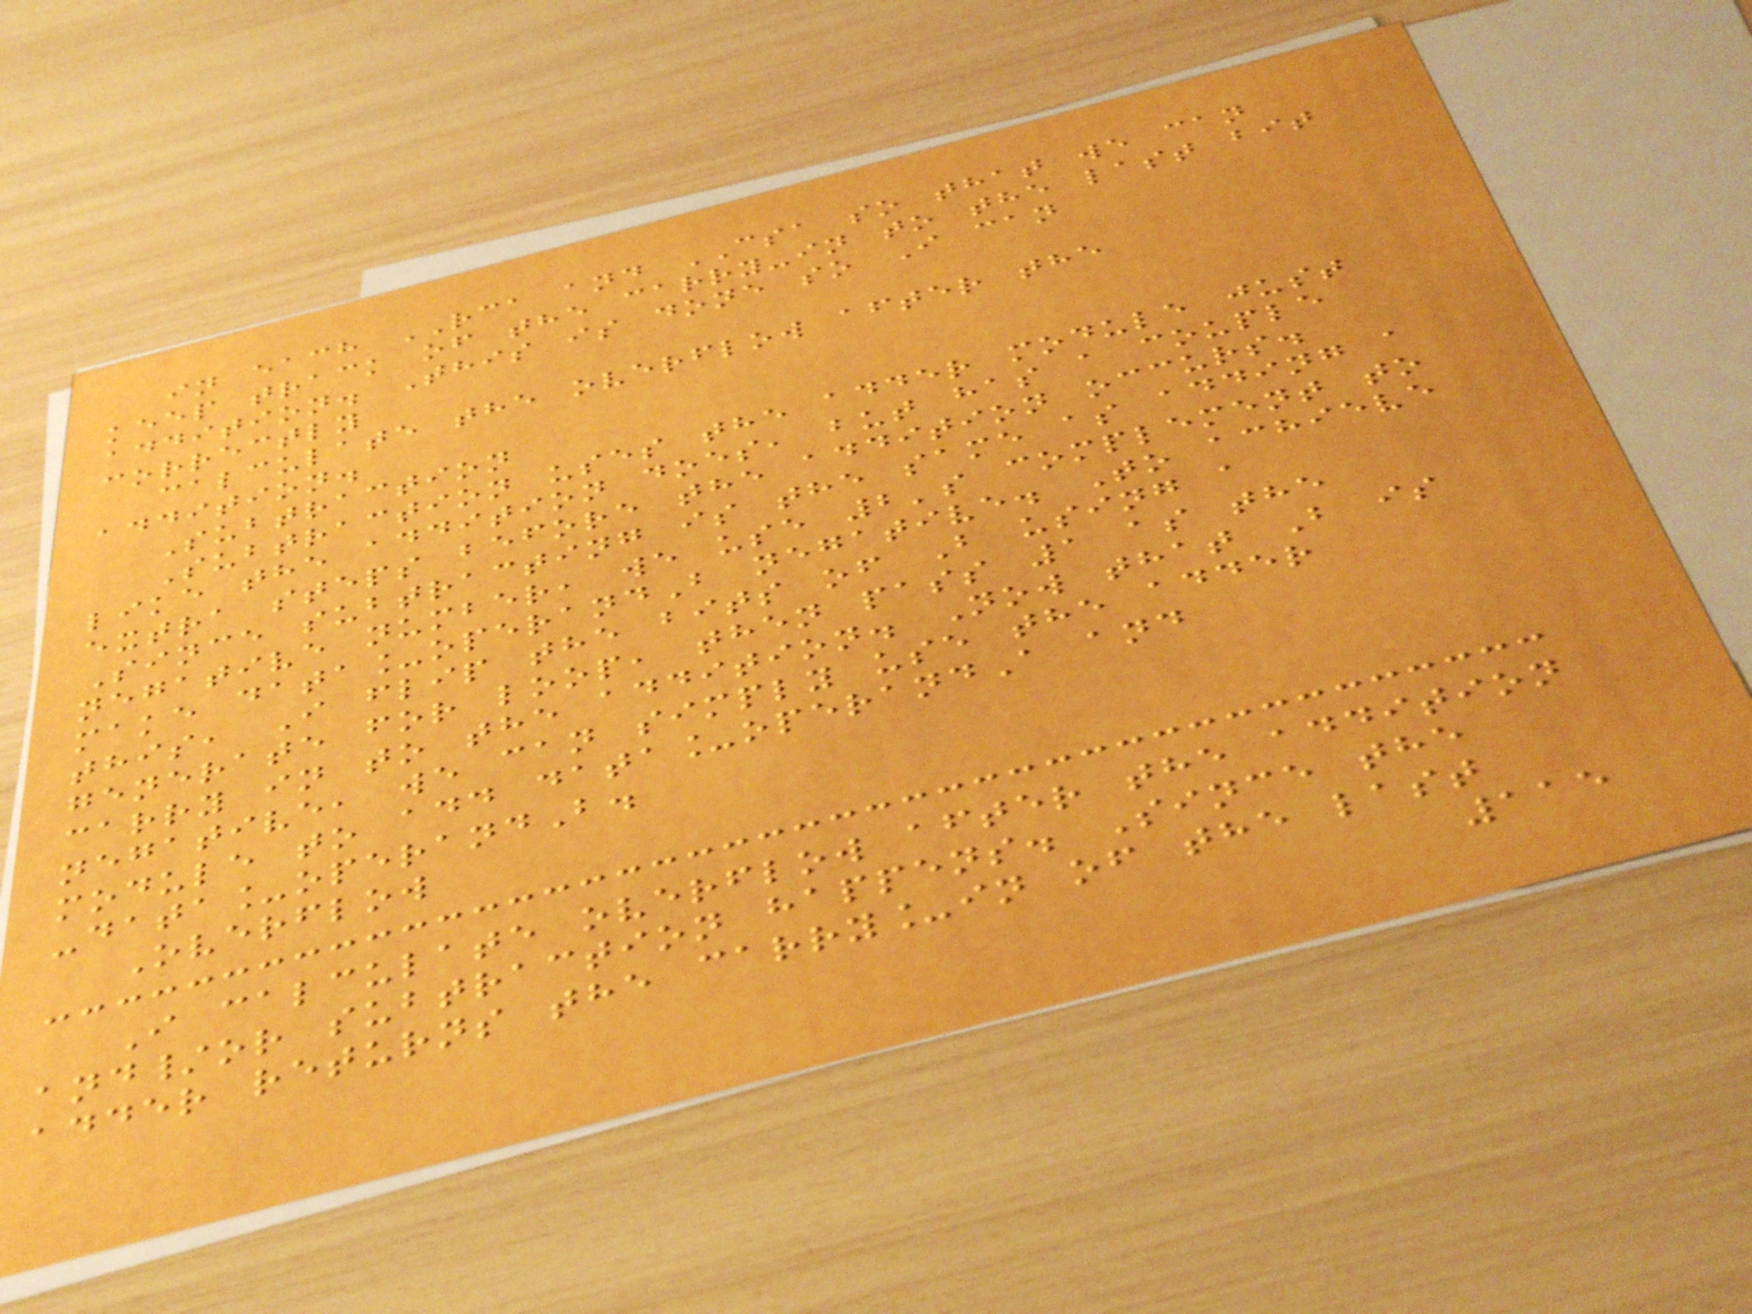in each RCA and CSA so that we can
keep track of the carry-in to the last bit
addition. This is done so I can
correctly
calculate the overflow after the
addition.
Subtraction
Subtraction uses the adder module just
like the addition does, but has a couple
extra steps before the addition occurs.
Since subtracting is the same as adding a
negative number, we use 2's complement to
make data_operandB negative. To achieve
this, I flip the bits of B using a
generate for loop, then pass 1 as the
carry in to the addition. Now that B is
negative, we can simply use the adder
module to add data_operandA and
-data_operandB.
Overflow
I calculate overflow after the addition
and/or subtraction happens. Since the
adder returns the carry_in of the last
115
